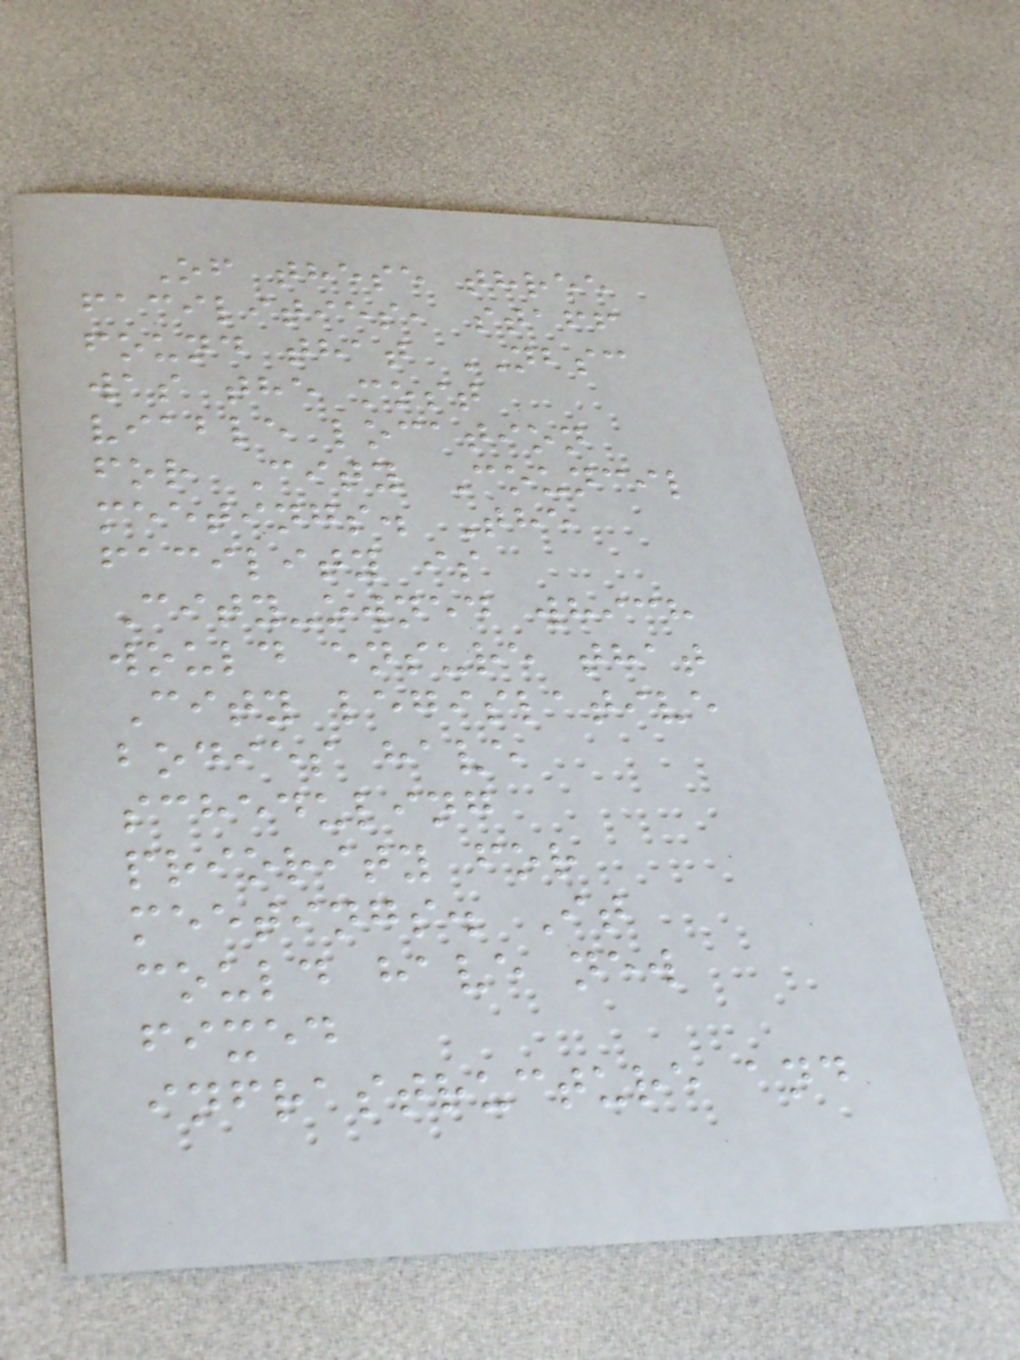Of these three
facilities, staff
found that NBSC
was the most
viable location
for City Council
meetings. The
facility is
City-owned which
would ensure that
City legislative
bodies have
scheduling
priority for
meetings. It
could have new
fixed
infrastructure and
